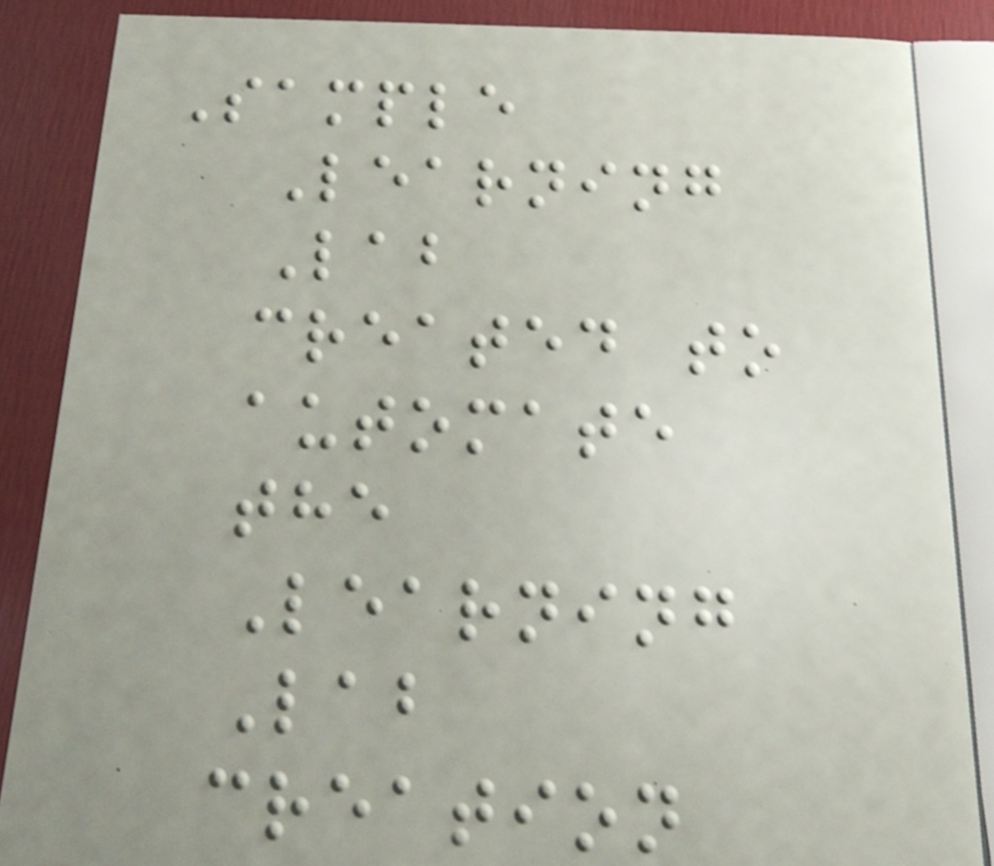Sample
Learning
Lab
created to
automate
the
Learning
Lab
creation
